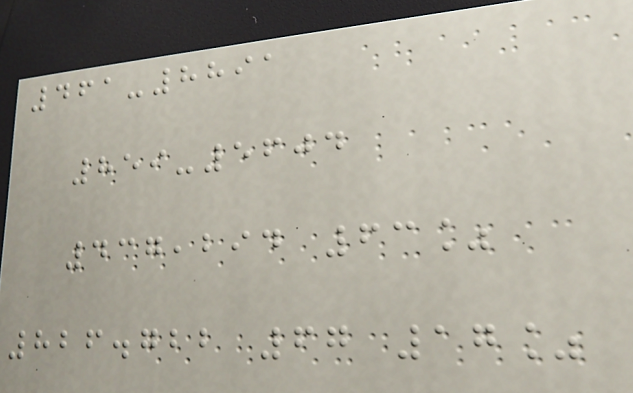461-8891
859-5604
437,294 63%
826.722 67 17%
